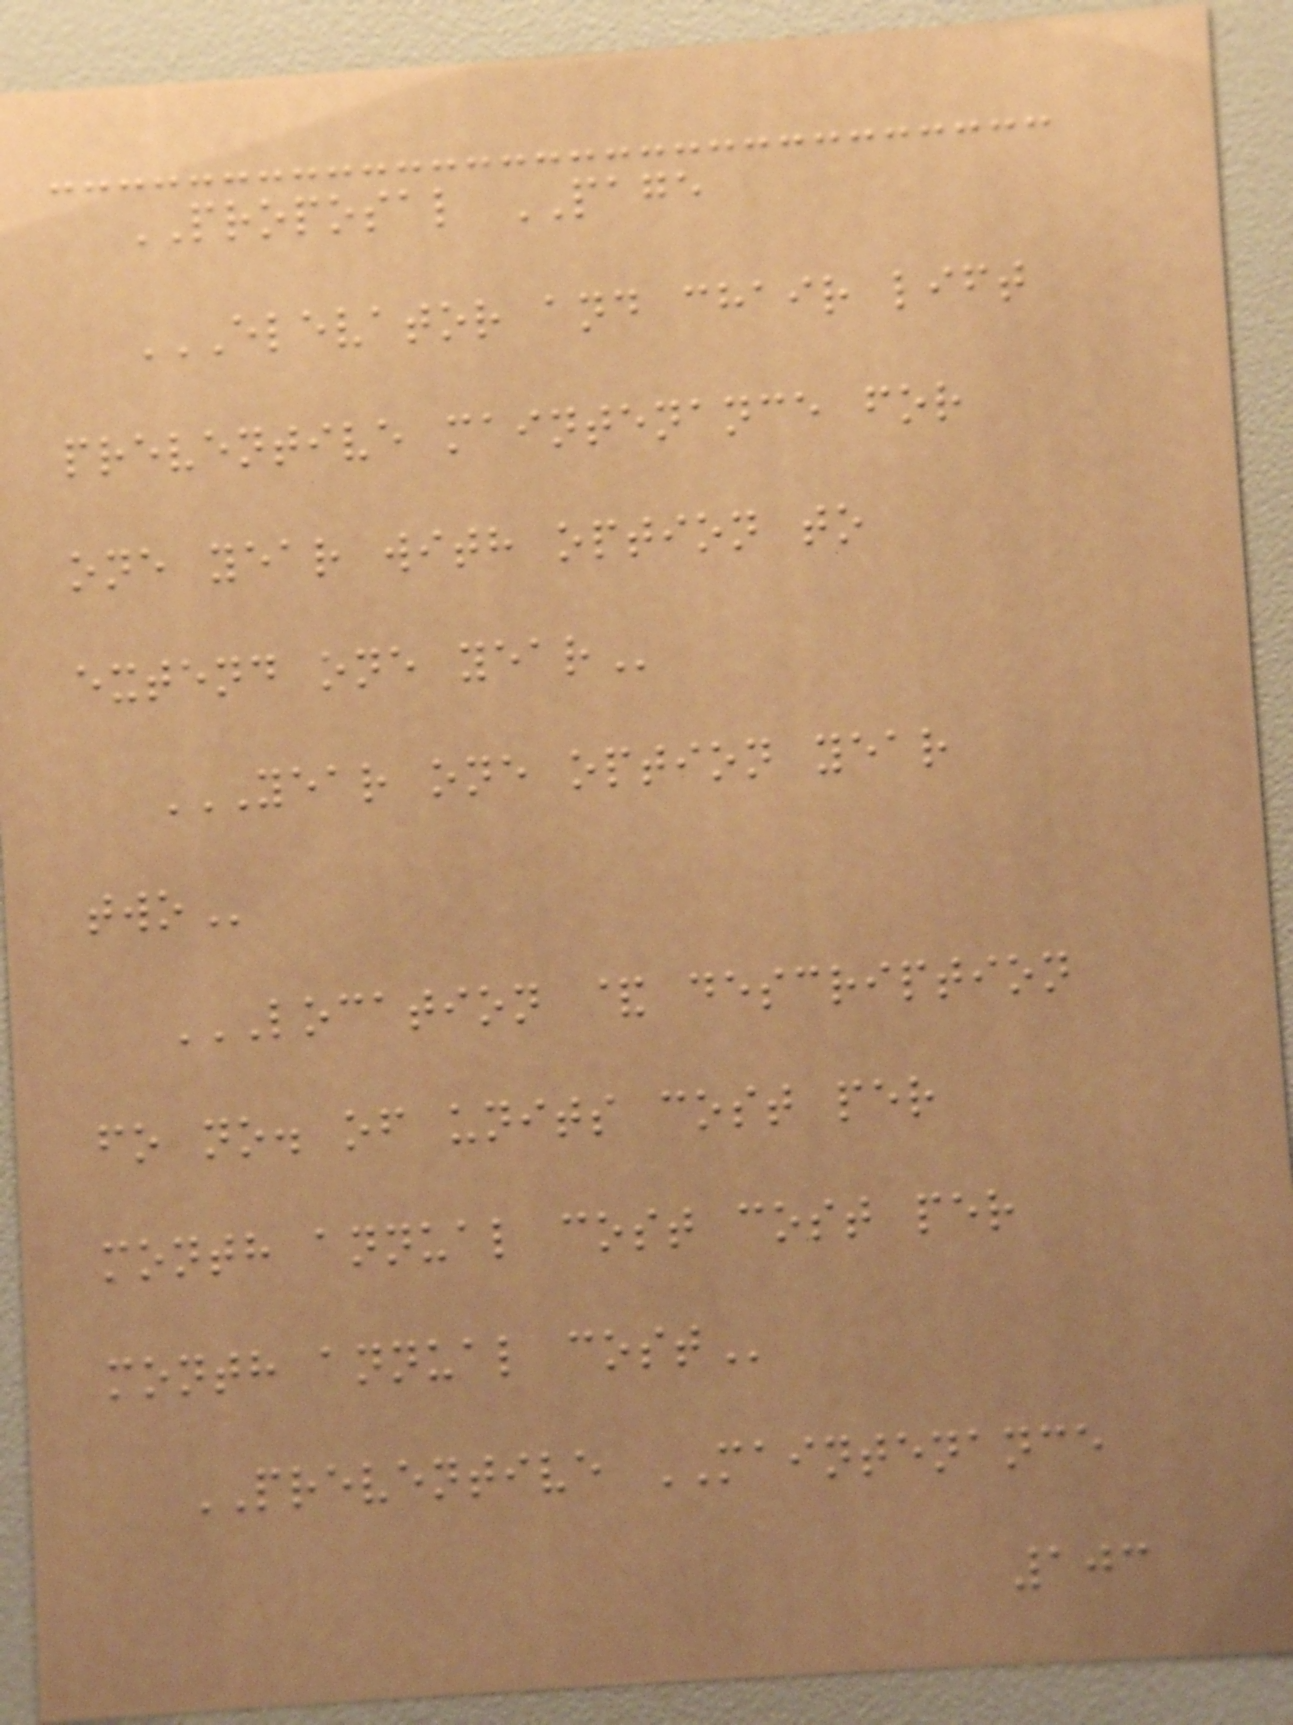PROPOSAL PAGE
ELEVATOR AND CHAIR LIFT
PREVENTIVE MAINTENANCE FOR
ONE YEAR WITH OPTION TO
EXTEND ONE YEAR
YEAR ONE OPTION YEAR
TWO
LOCATION & DESCRIPTION
FO NO. OF UNITS COST PER
MONTH ANNUAL COST COST PER
MONTH ANNUAL COST
PREVENTIVE MAINTENANCE
103
